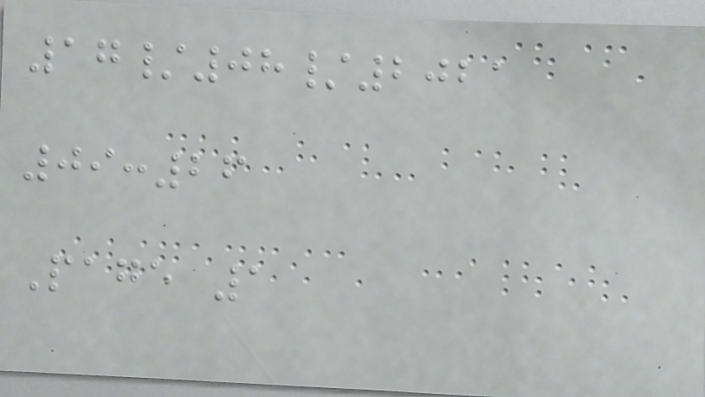17/08/2021
09:26
Page 1
